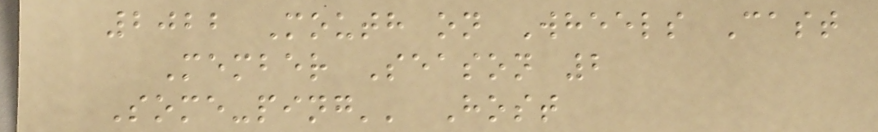2022 Mouth on Wheels Cast
Member Season 2
Some-ping'' Host
